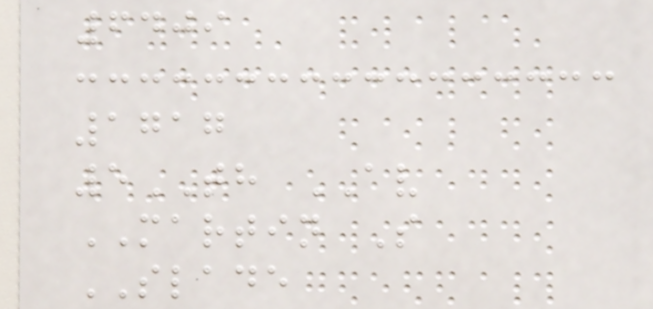6409
1717
5TH AV
MARTIN S
SLADE
